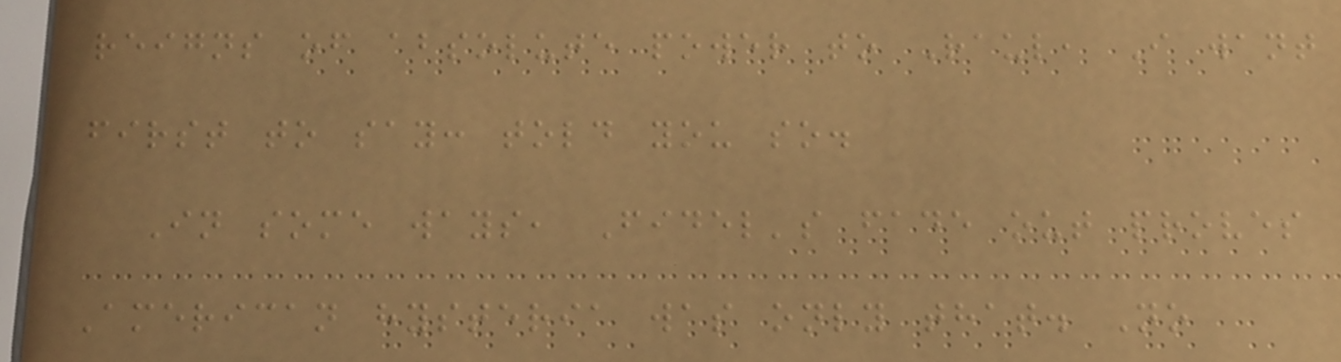reigns of absolute power to Raul, I want
first to say: told you so.
In some ways, Fidel's fade out proves
American hysteria was only that. No
